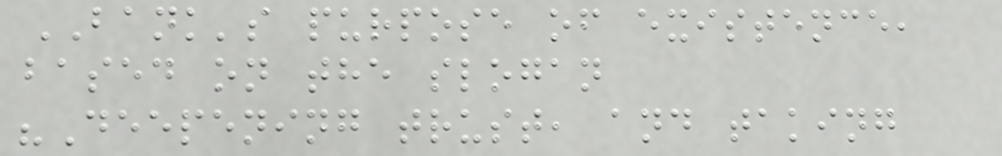BANK's purpose of existence,
based on the slogan
"Deepening trust, and taking
